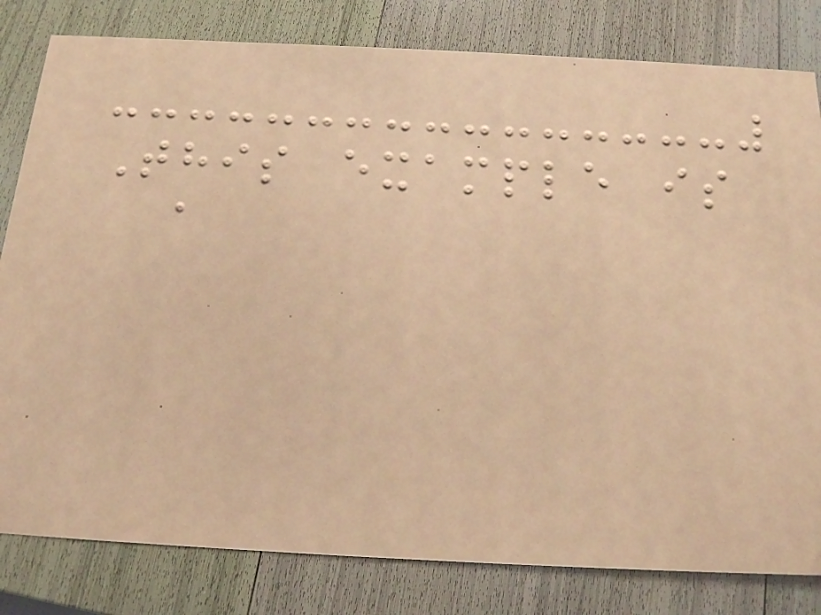This example is
a
